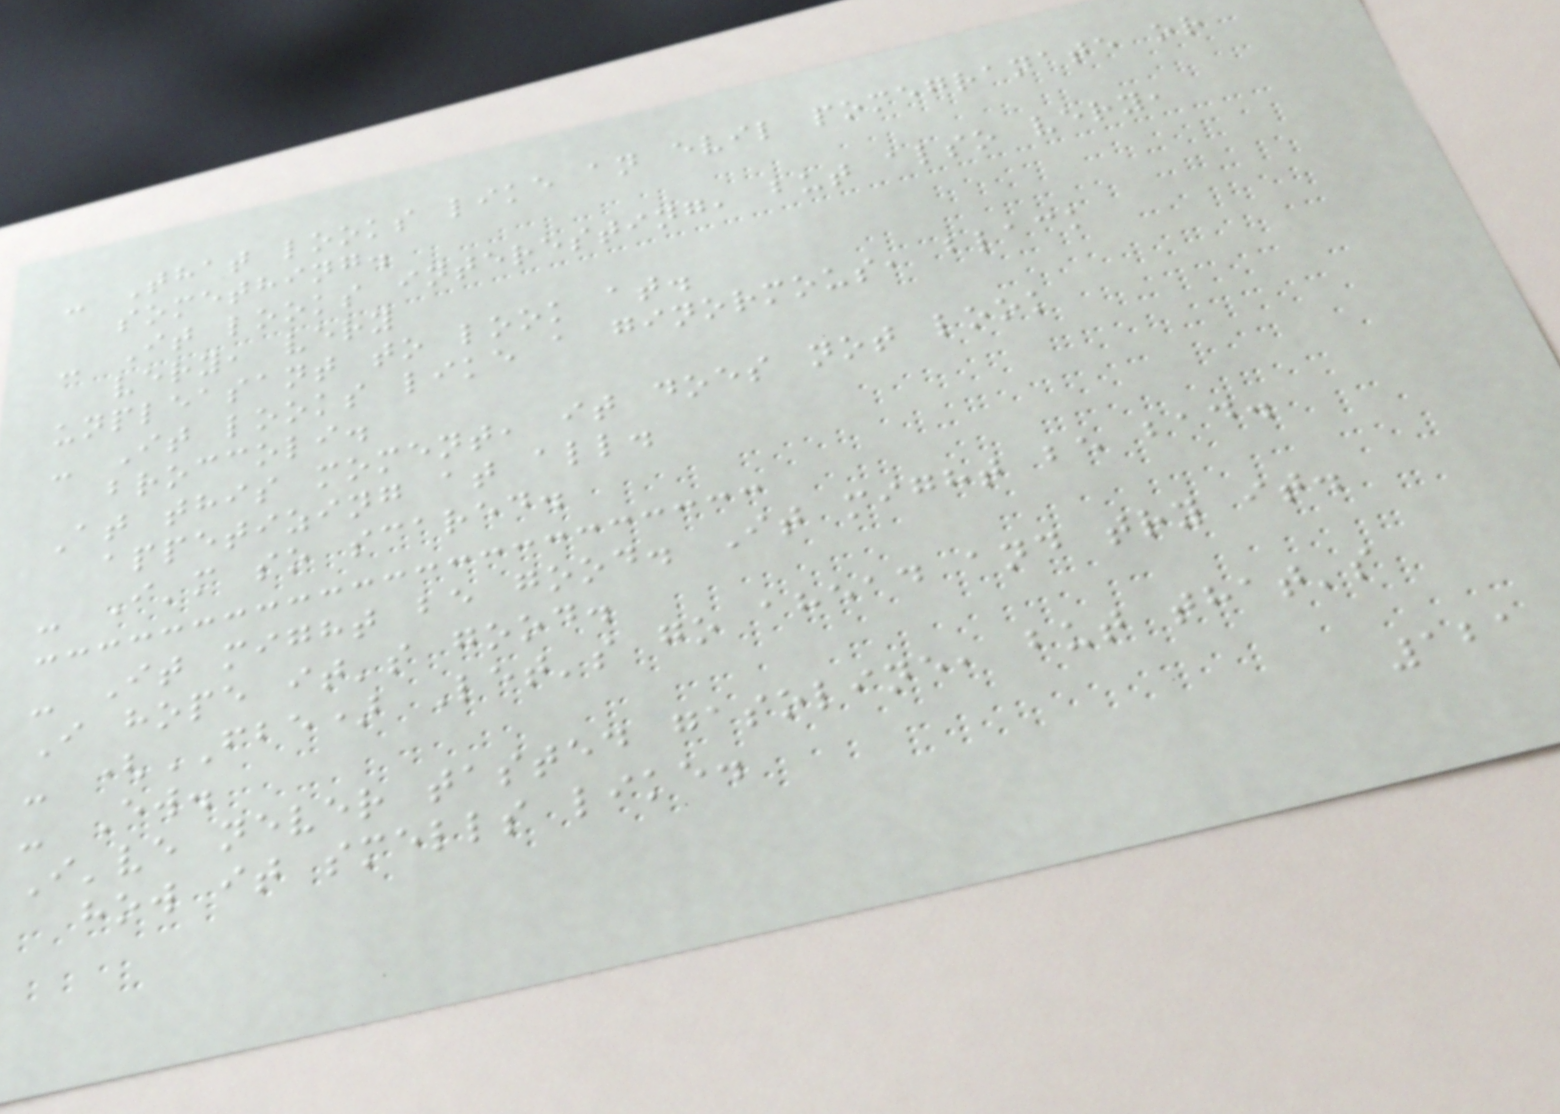- That looks like an evil pomegranate or
something.
- It looks interesting, but also very,
very, very
unpleasant to look at.
- It looks like a ginormous, black
broccoli.
At this moment, it does not look
appetizing at all.
- I'm so scared.
- It might be good. It might be bad.
I hope it's good.
- (FBE) Let's go ahead and try it.
- Ew.
I've never tasted gasoline, but that's
how it smells like.
121
